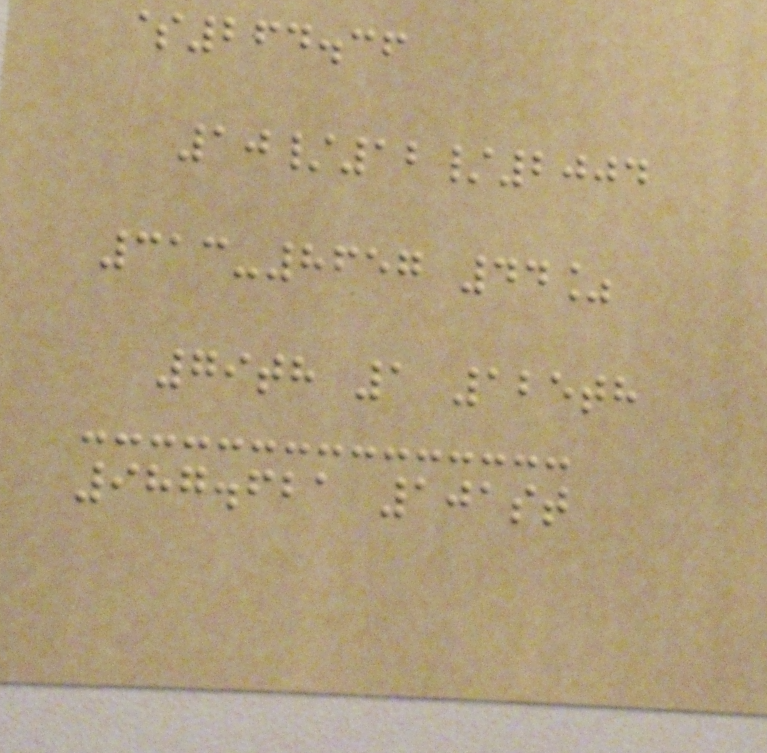$264.36
10/12/2004
313-8657 44%
79th 1 125th
987.621 101st
